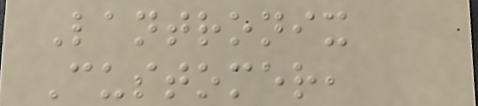Lantronix
Customer,
